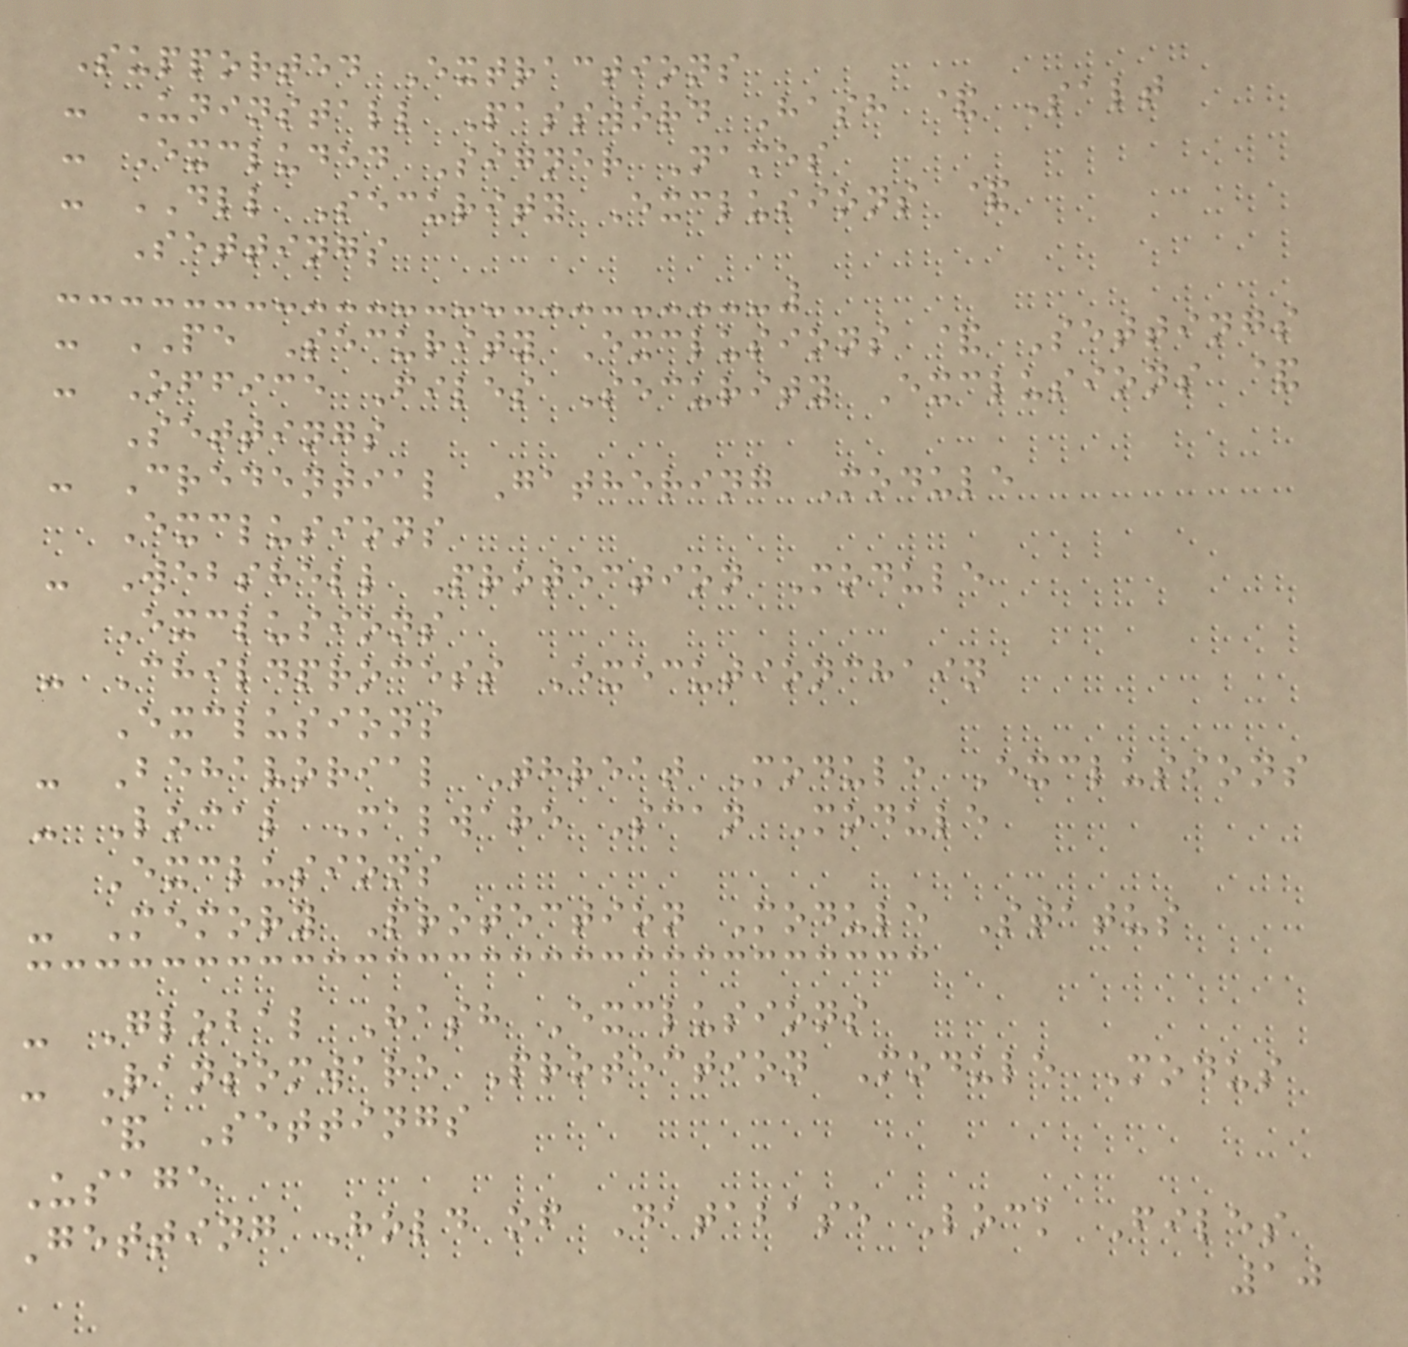Supported Extractions
- Uninstall Password Hash & Salt
- Excluded Signer Names
- DLL Security Exclusions &
Settings
- PE Security Exclusions & Settings
- Office Files Security Exclusions &
Settings
- Credential Gathering Module
Exclusions
- Webshell Protection Module
Exclusions
- Childprocess Executionchain
Exclusions
- Behavorial Threat Module Exclusions
- Local Malware Scan Module
Exclusions
- Memory Protection Module Status
- Global Hash Exclusions
- Ransomware Protection Module Modus
& Settings
Usage
Getting Hold of Database Lock Files
10
